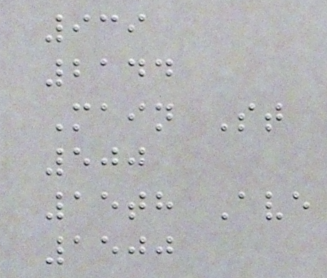939
2144
Main St
500
15th Ave
1500
